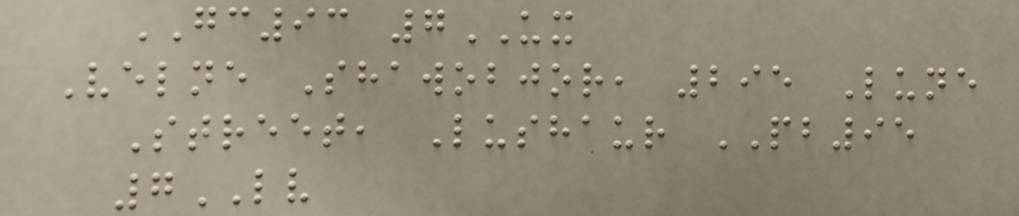GC93 7UX
Velne Shawobjor, 295 Lune
Street, Lushaur PB95
7LV
